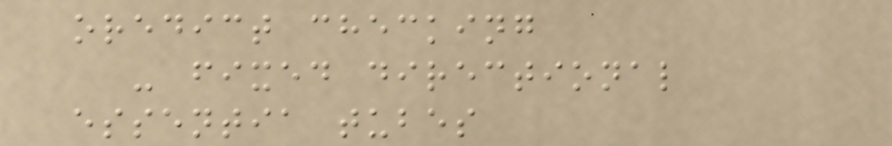oredict checking
- fixed directional
essentia tubes
